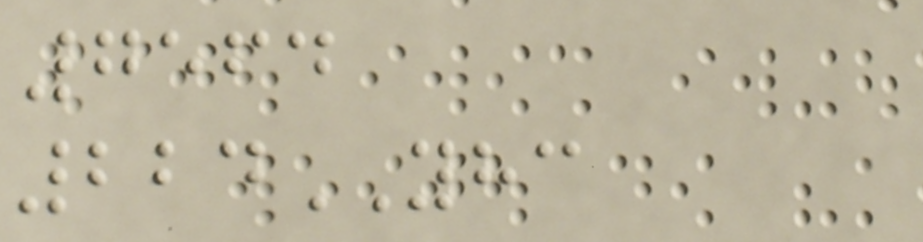7564
224YHC
